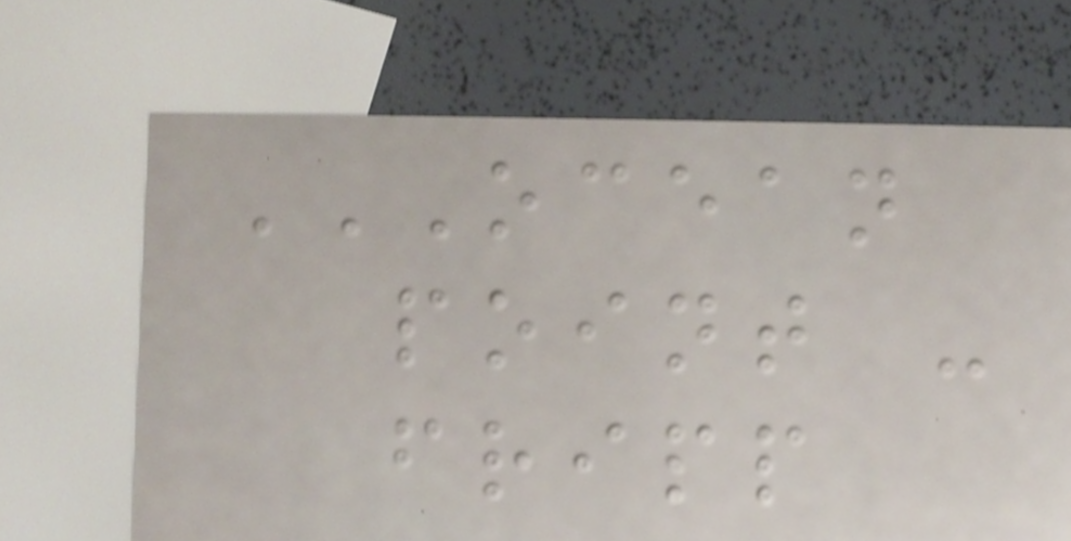OCEAN
POINT -
FRIPP
